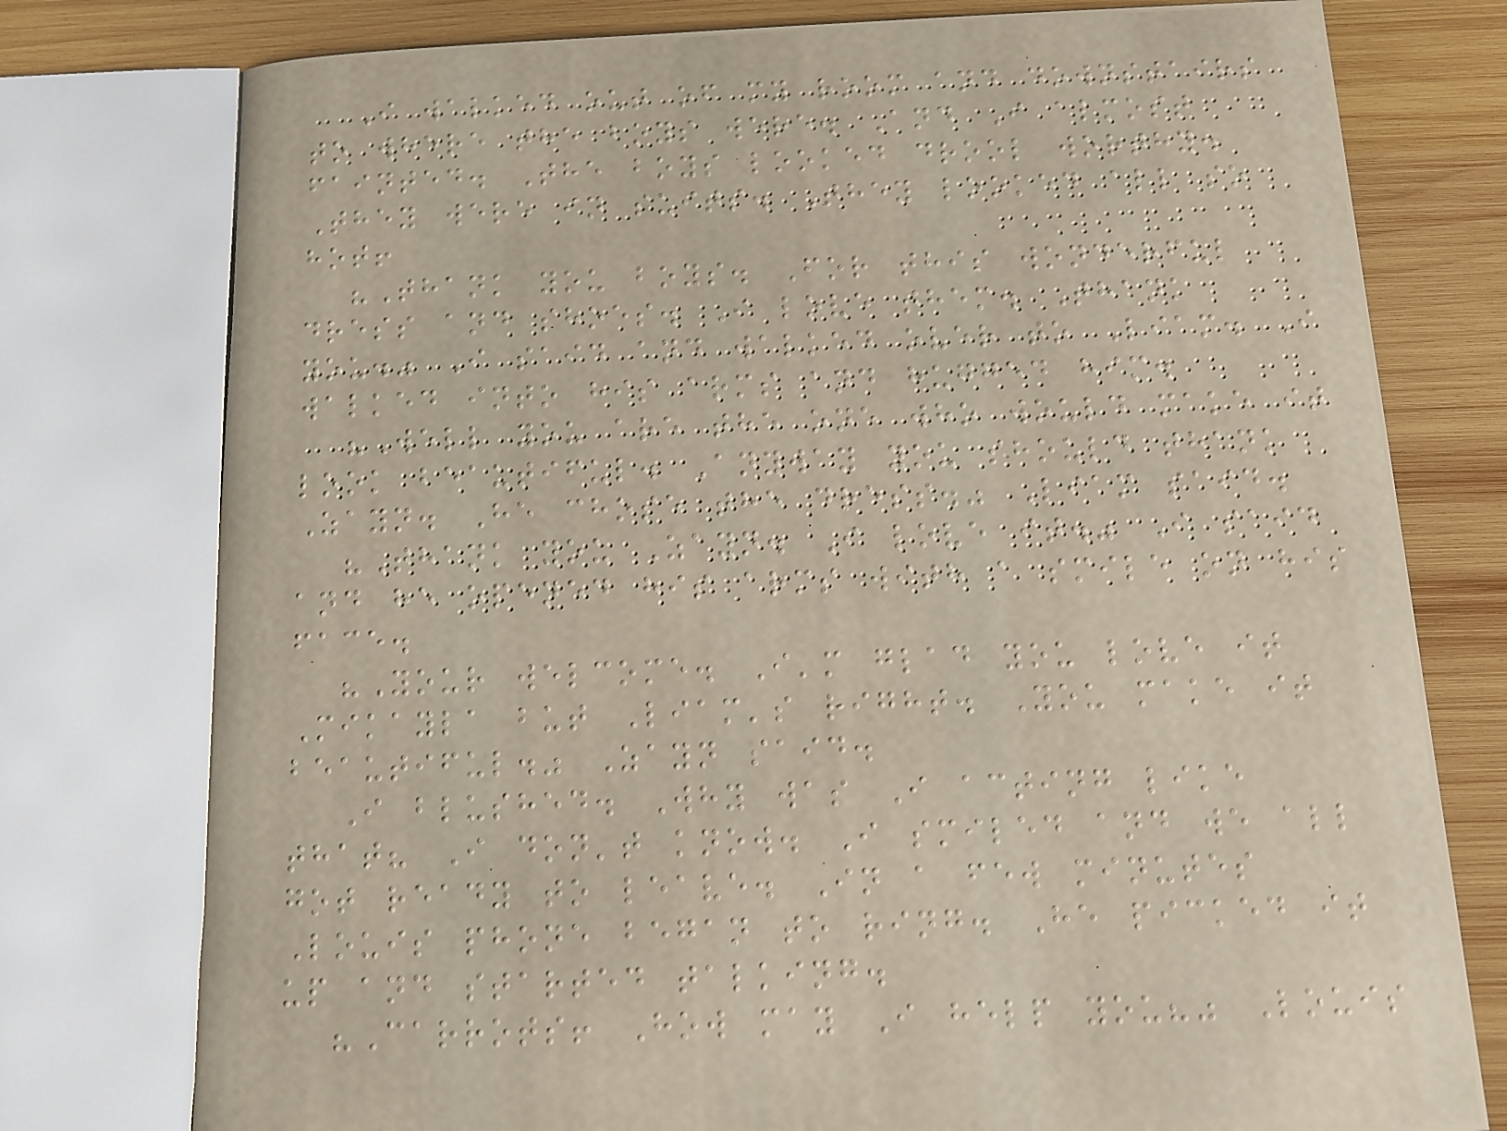I walked out of my room and downstairs
to where the boys were. And I almost
fainted. The boys looked drool worthy.
They were in suits. They looked all so
hot!
"Thank you boys. For this wonderful
dress and shoes. I love them. Thank
you." I said and walked over to Liam. I
walked into his arms and hugged him.
"Well you are the one who would make it
look beautiful. Anyway you should thank
Zayn. He chose the dress." Liam said.
"Thank you Zayn. I love it." I said
and he opened his arms with a smile on his
face.
"Your welcome. I'm glad you love it
Mikayla but Liam's right. You make it
beautiful." Zayn said.
I blushed. Why was I acting like
that? I don't know. I smiled and we all
got ready to leave. In a few minutes
Louis phone began to ring. He picked it
up and started talking.
"Carrots! How may I help you?" Louis
